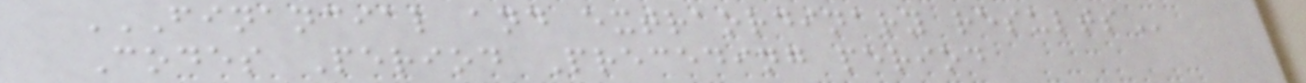FINANCIAL AND EXTRAORDINARY RESULTS
Codes Period Preceding period
